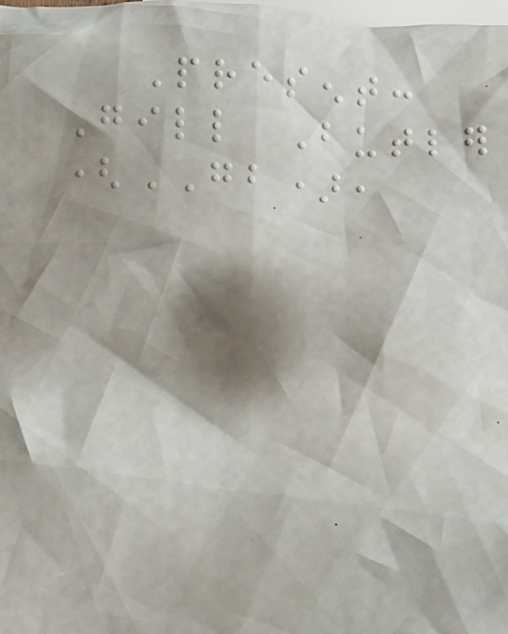Present:
Gill Butler
(GB),
